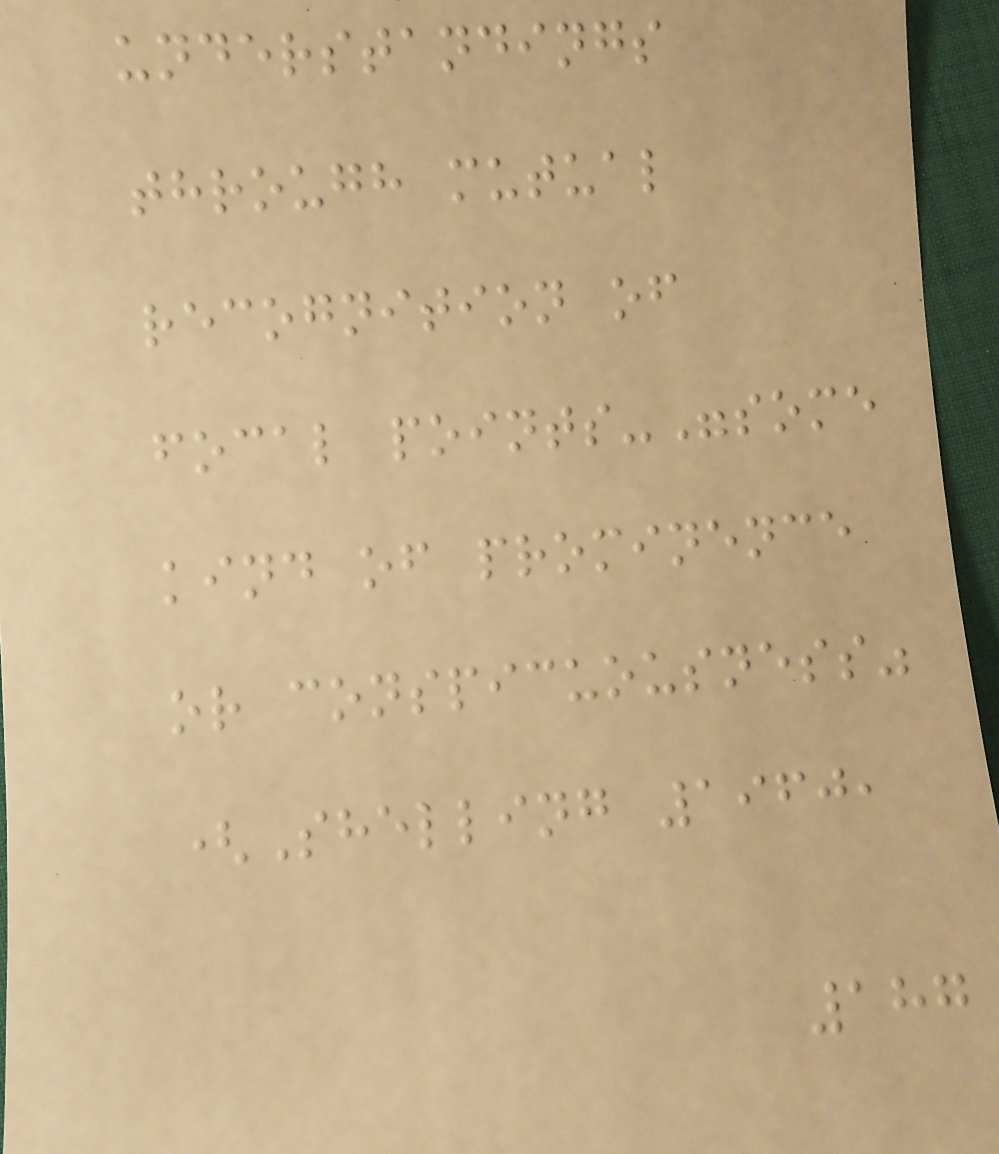understandings
through mutual
recognition of
focal points-"some
kind of prominence
or conspicuousness"
(Shelling 1960,
187
